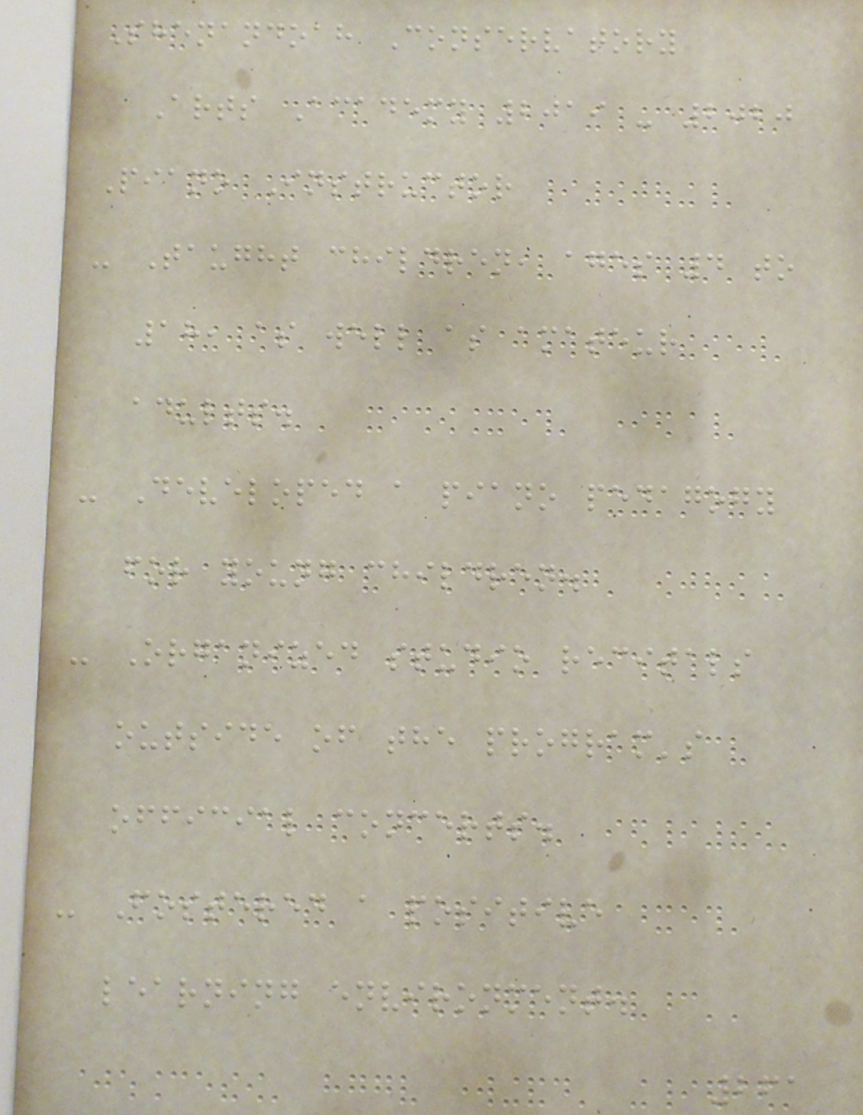Shenandoah Conservatory
Arts Academy 2019 - 2020
Piano Instructor
- Taught children, ages 4 to
18, as well as amateur
adults.
- Developed a piano pedagogy
for young children.
- Organized studio recitals
outside of the program's
official concerts.
- Fostered a positive
learning environment.
261
